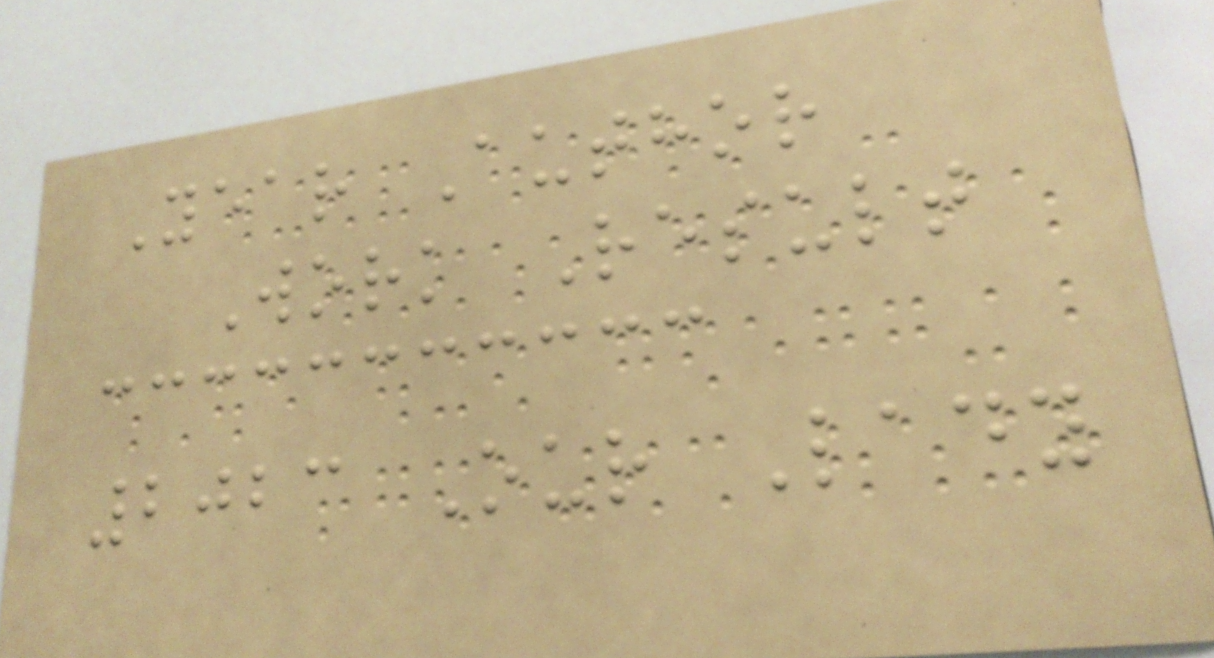Year Author
Work Result
2023 Our Lady
